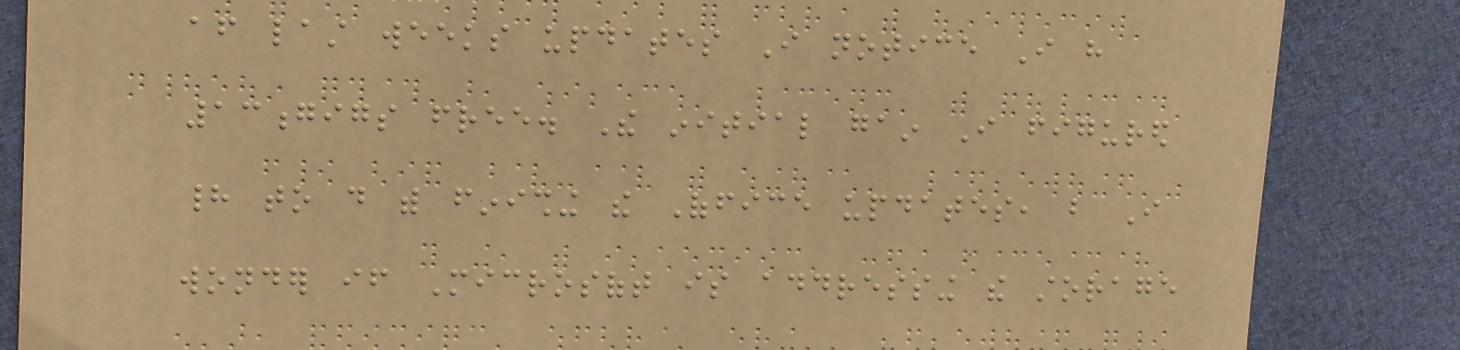after last weeks updates I notice I have
13gigs free. The initial gain I figured
had to do with finishing the Office updates, but I
wonder if Microsoft is addressing the storage
